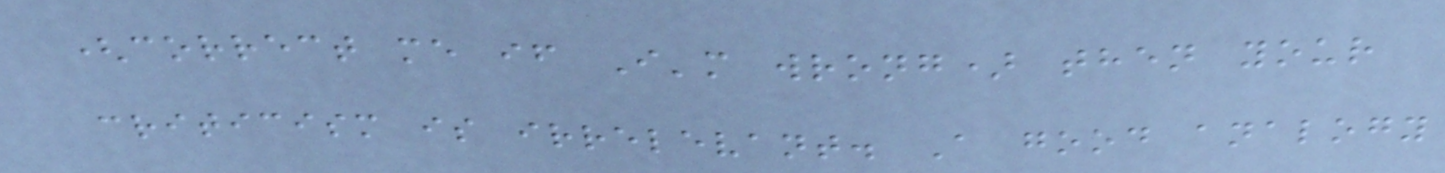(correct me if I'm wrong) then your
criticism is irrelevant. A good analogy
